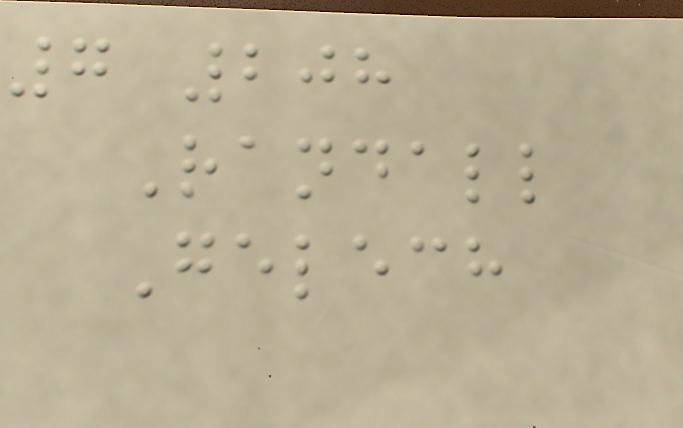7 208
Randall
Gelech
